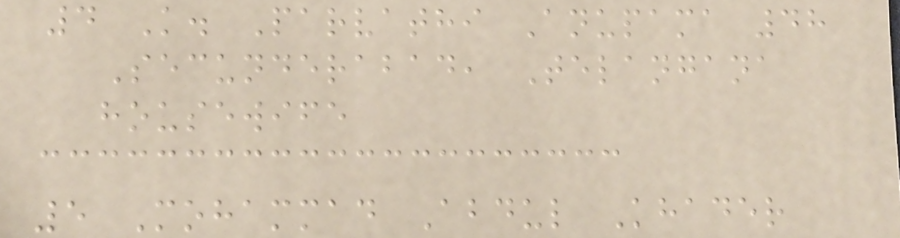4 K. Parvathi Anupama 48
Secunderabad, Telangana
housewife
5 Mohammad Abdul Khader
